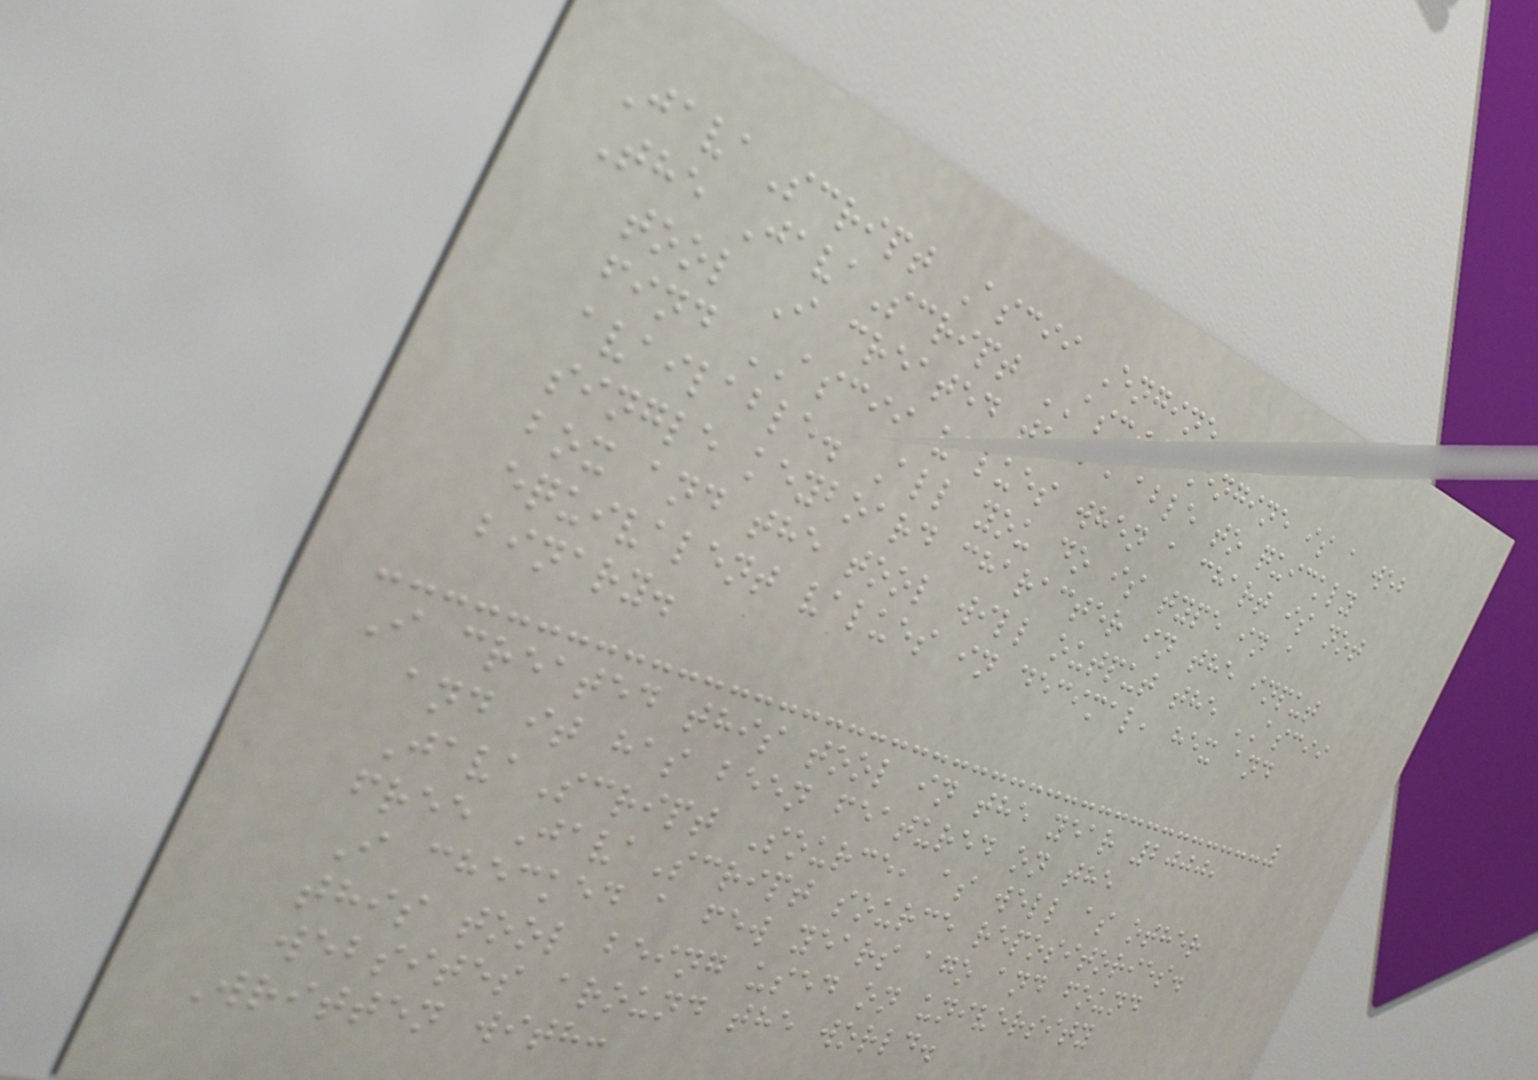JavaScript Ascii Engine
The JavaScript ASCII Engine is a web
tool I created to be able to quickly
find ASCII values when a chart is not
available. All you do is type in a
single keyboard character in the input
box and the tool will output the ASCII
equivalent values in decimal, hex and
binary.
I created this tool in the year 2000,
and it has been featured on the
JavaScript Source, as well as other
free JavaScript source repositories.
I checked a few years ago and found
this tool being used on university
websites around the world.
Written with:
